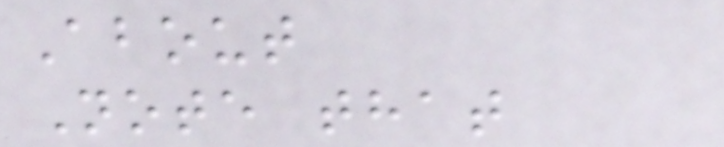About
Note that
